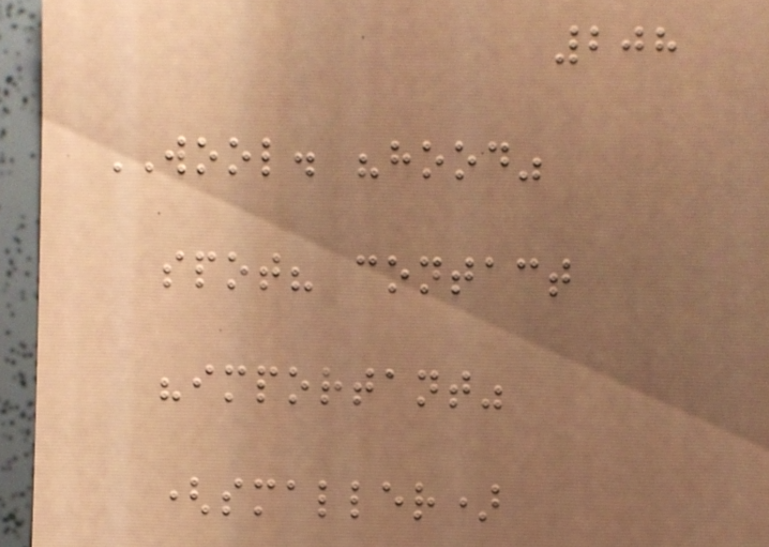208
WOOL. "hood"
spot? contact
"important"
(smaller)
